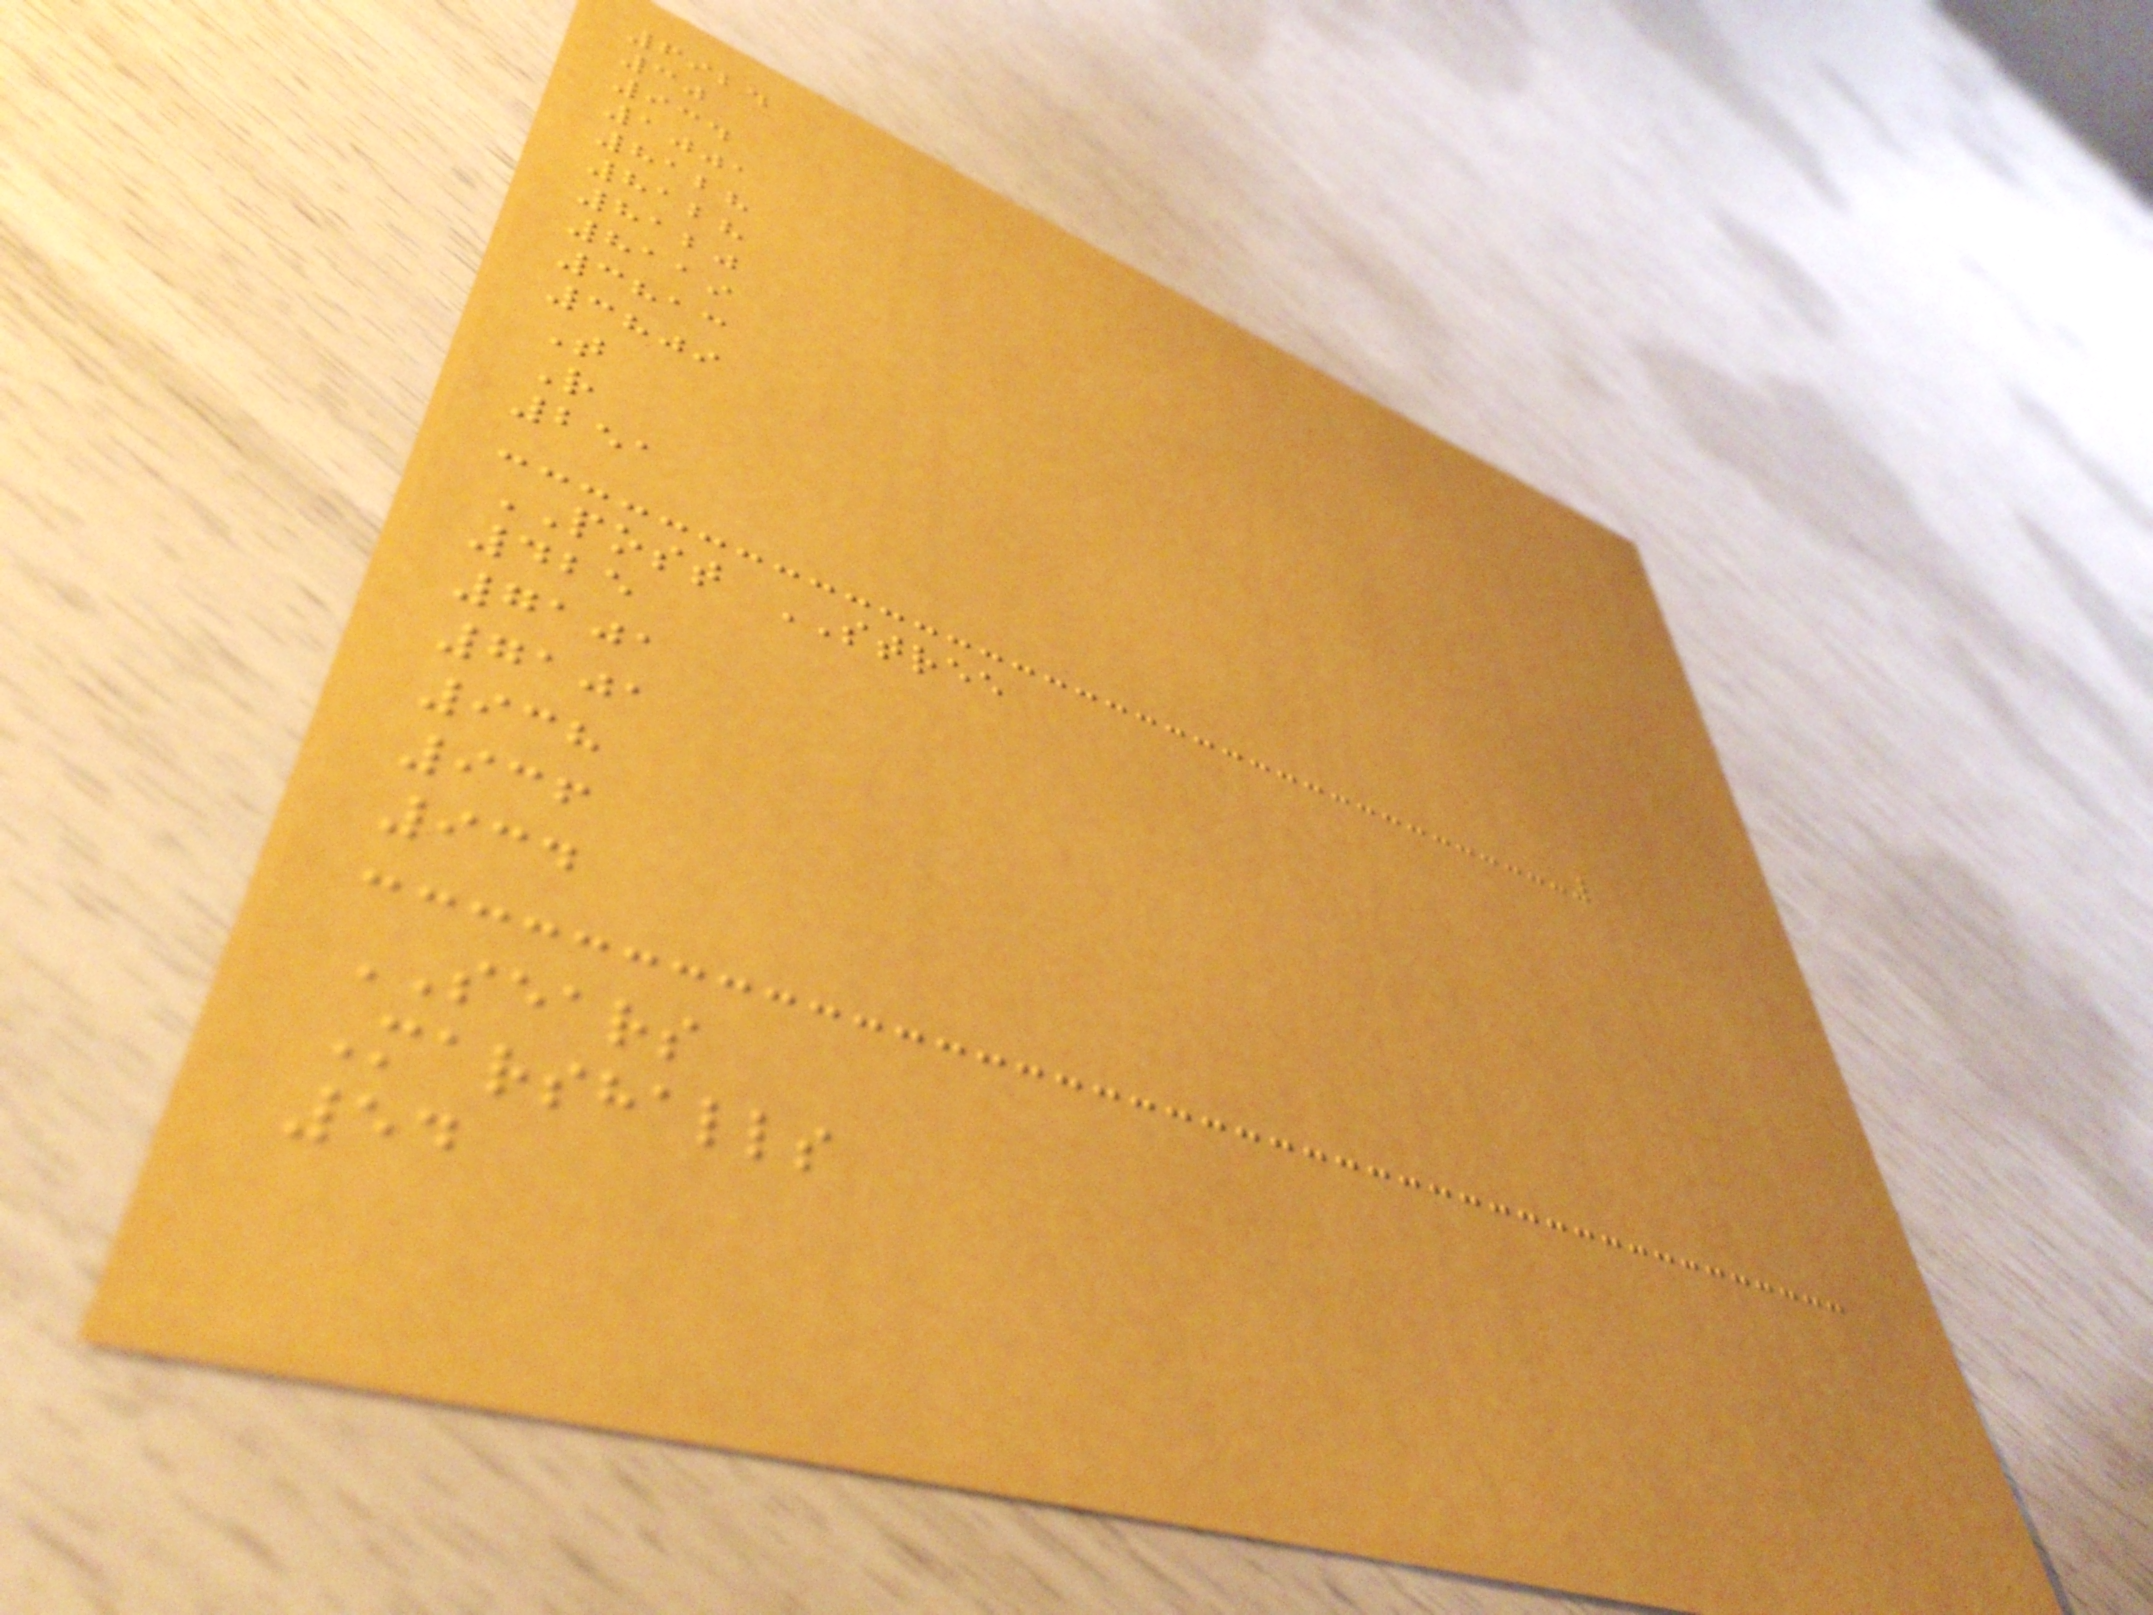6924
30
934
1001
8128
8128
8120
8119
3813
3809
T
R
251
POST STREE
425
7101
7101
938
936
934
SEARS
Marshalls
54
